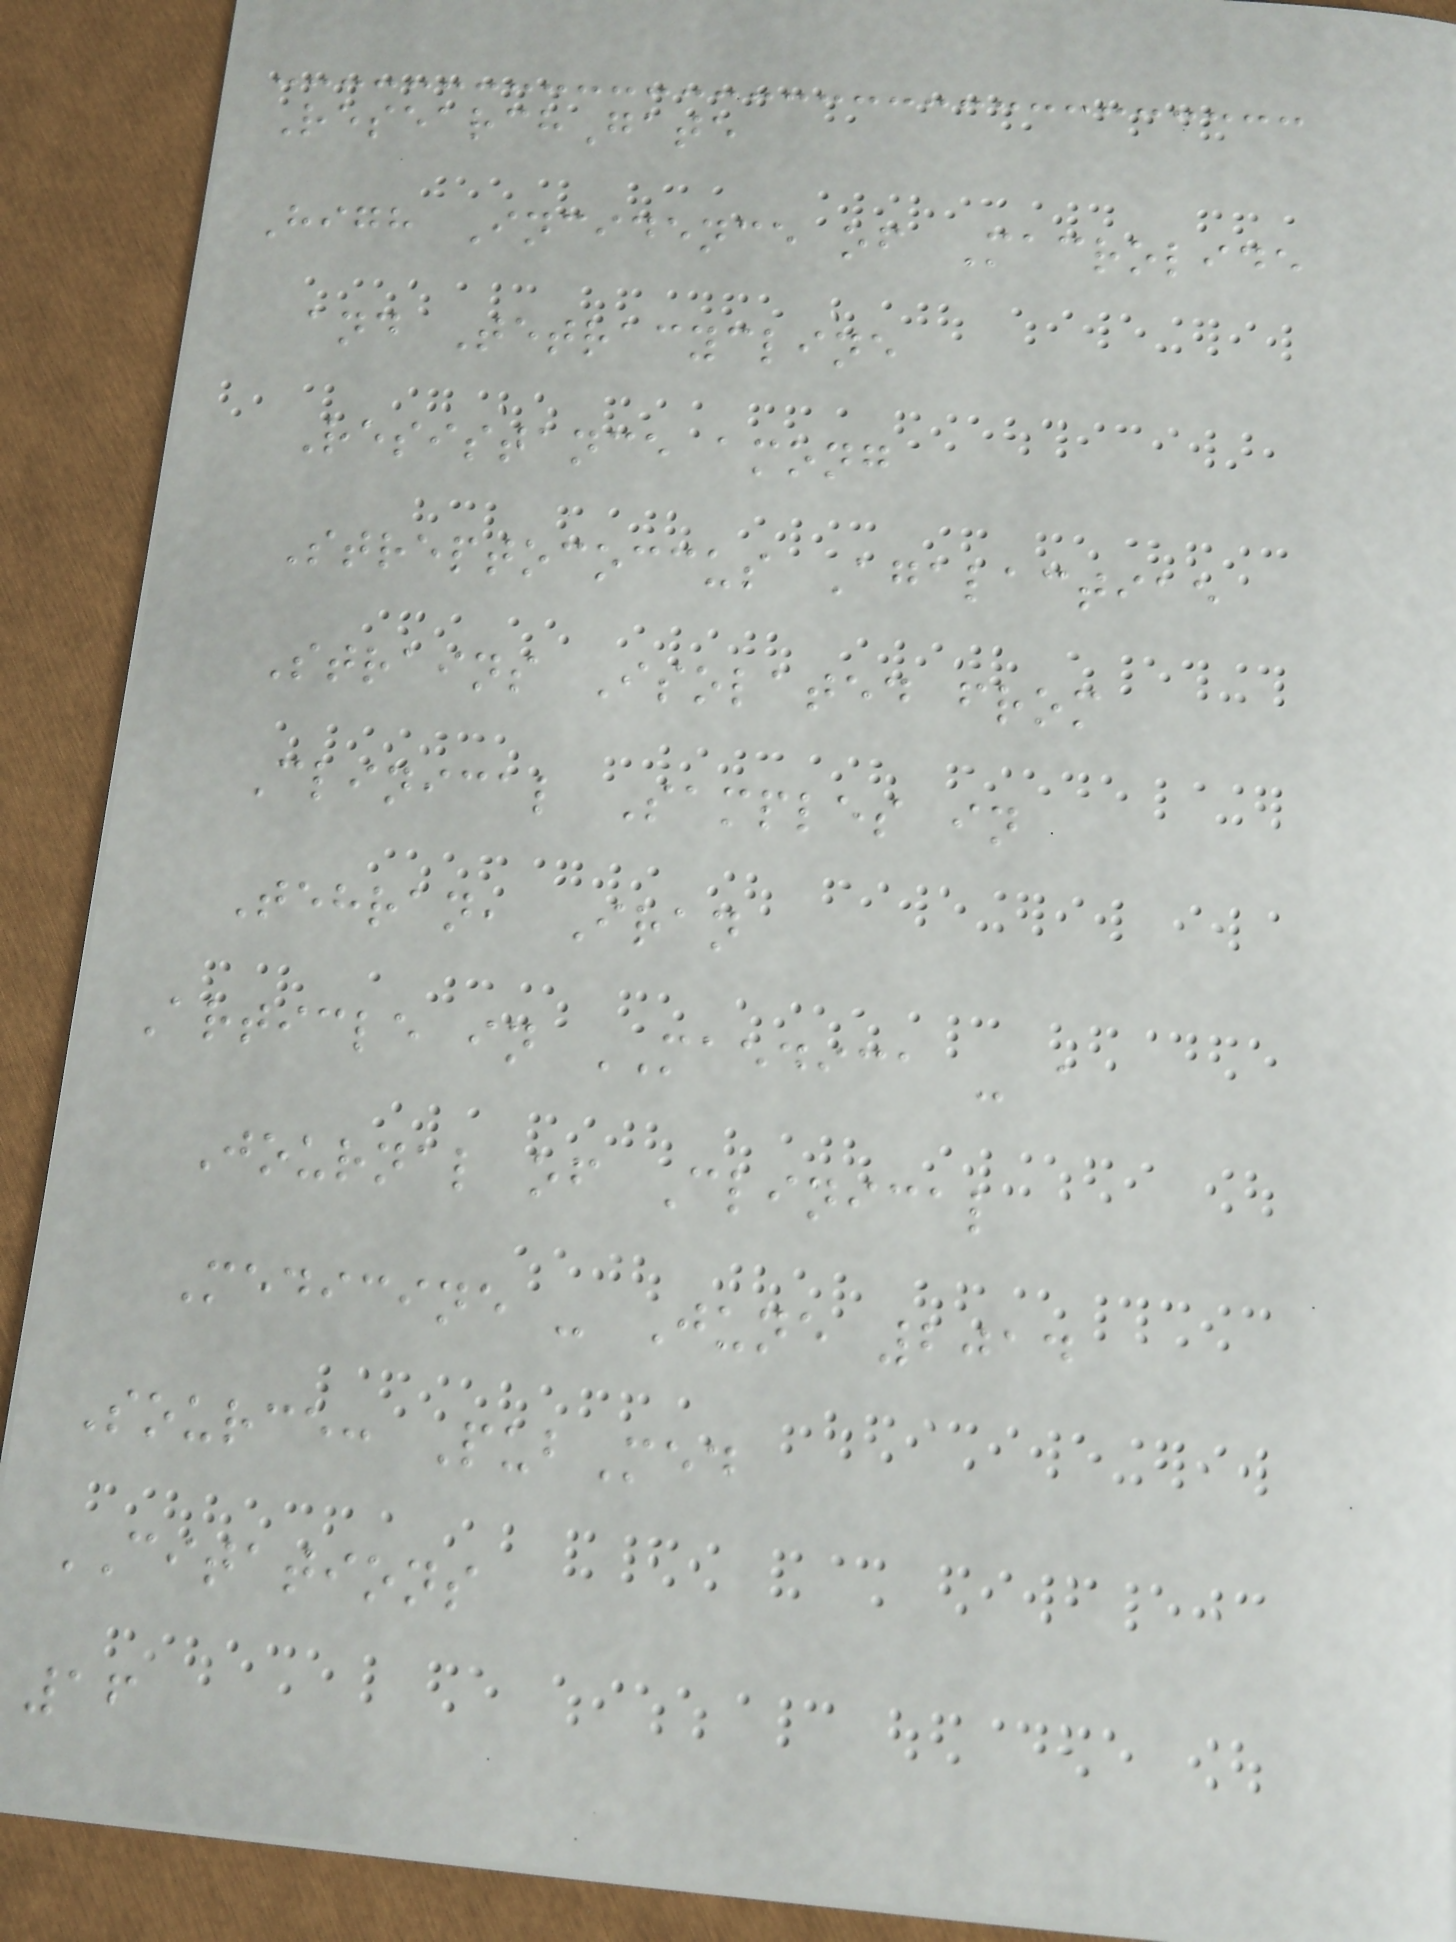ResearchGate
High Incidence of Macrolide
and Tetracycline
Resistance among
Streptococcus Agalactiae
Strains Isolated from
Clinical Samples in
Tehran, Iran
Article in MAEDICA - a
Journal of Clinical
Medicine - June 2014
Source: PubMed
CITATIONS
16
